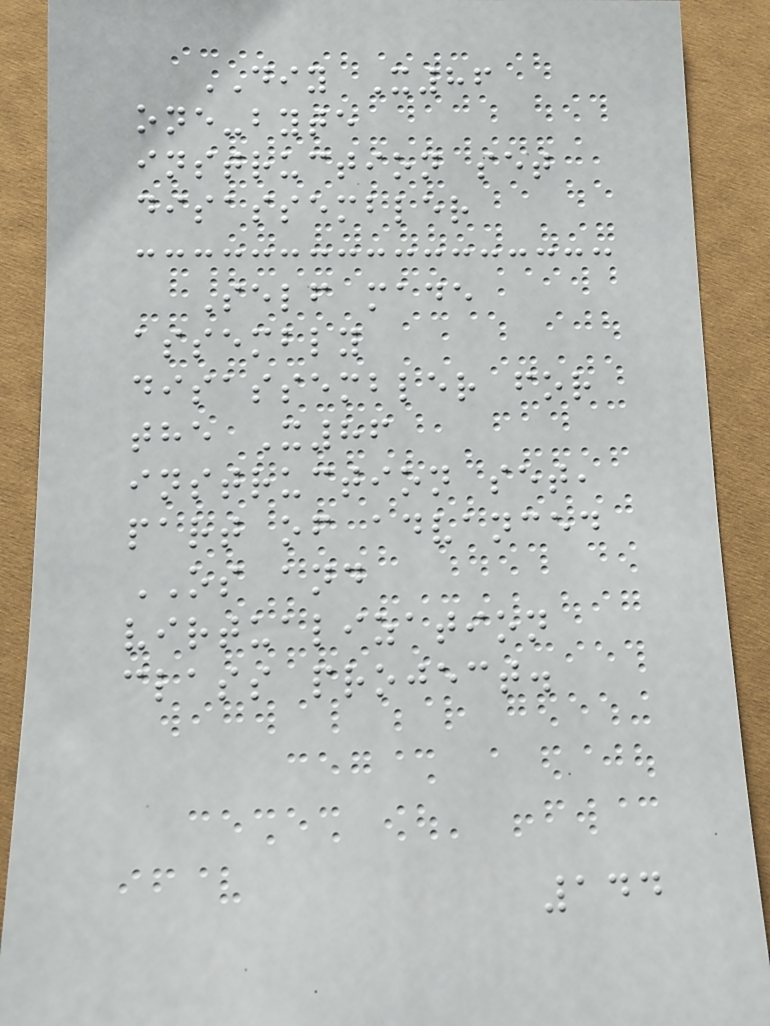DIY X86
one-byte
instruction set
disassembler
Self made
assembly
disassembler for
the X86
instruction set,
part of advanced
OS and
virtualization
class project.
144
